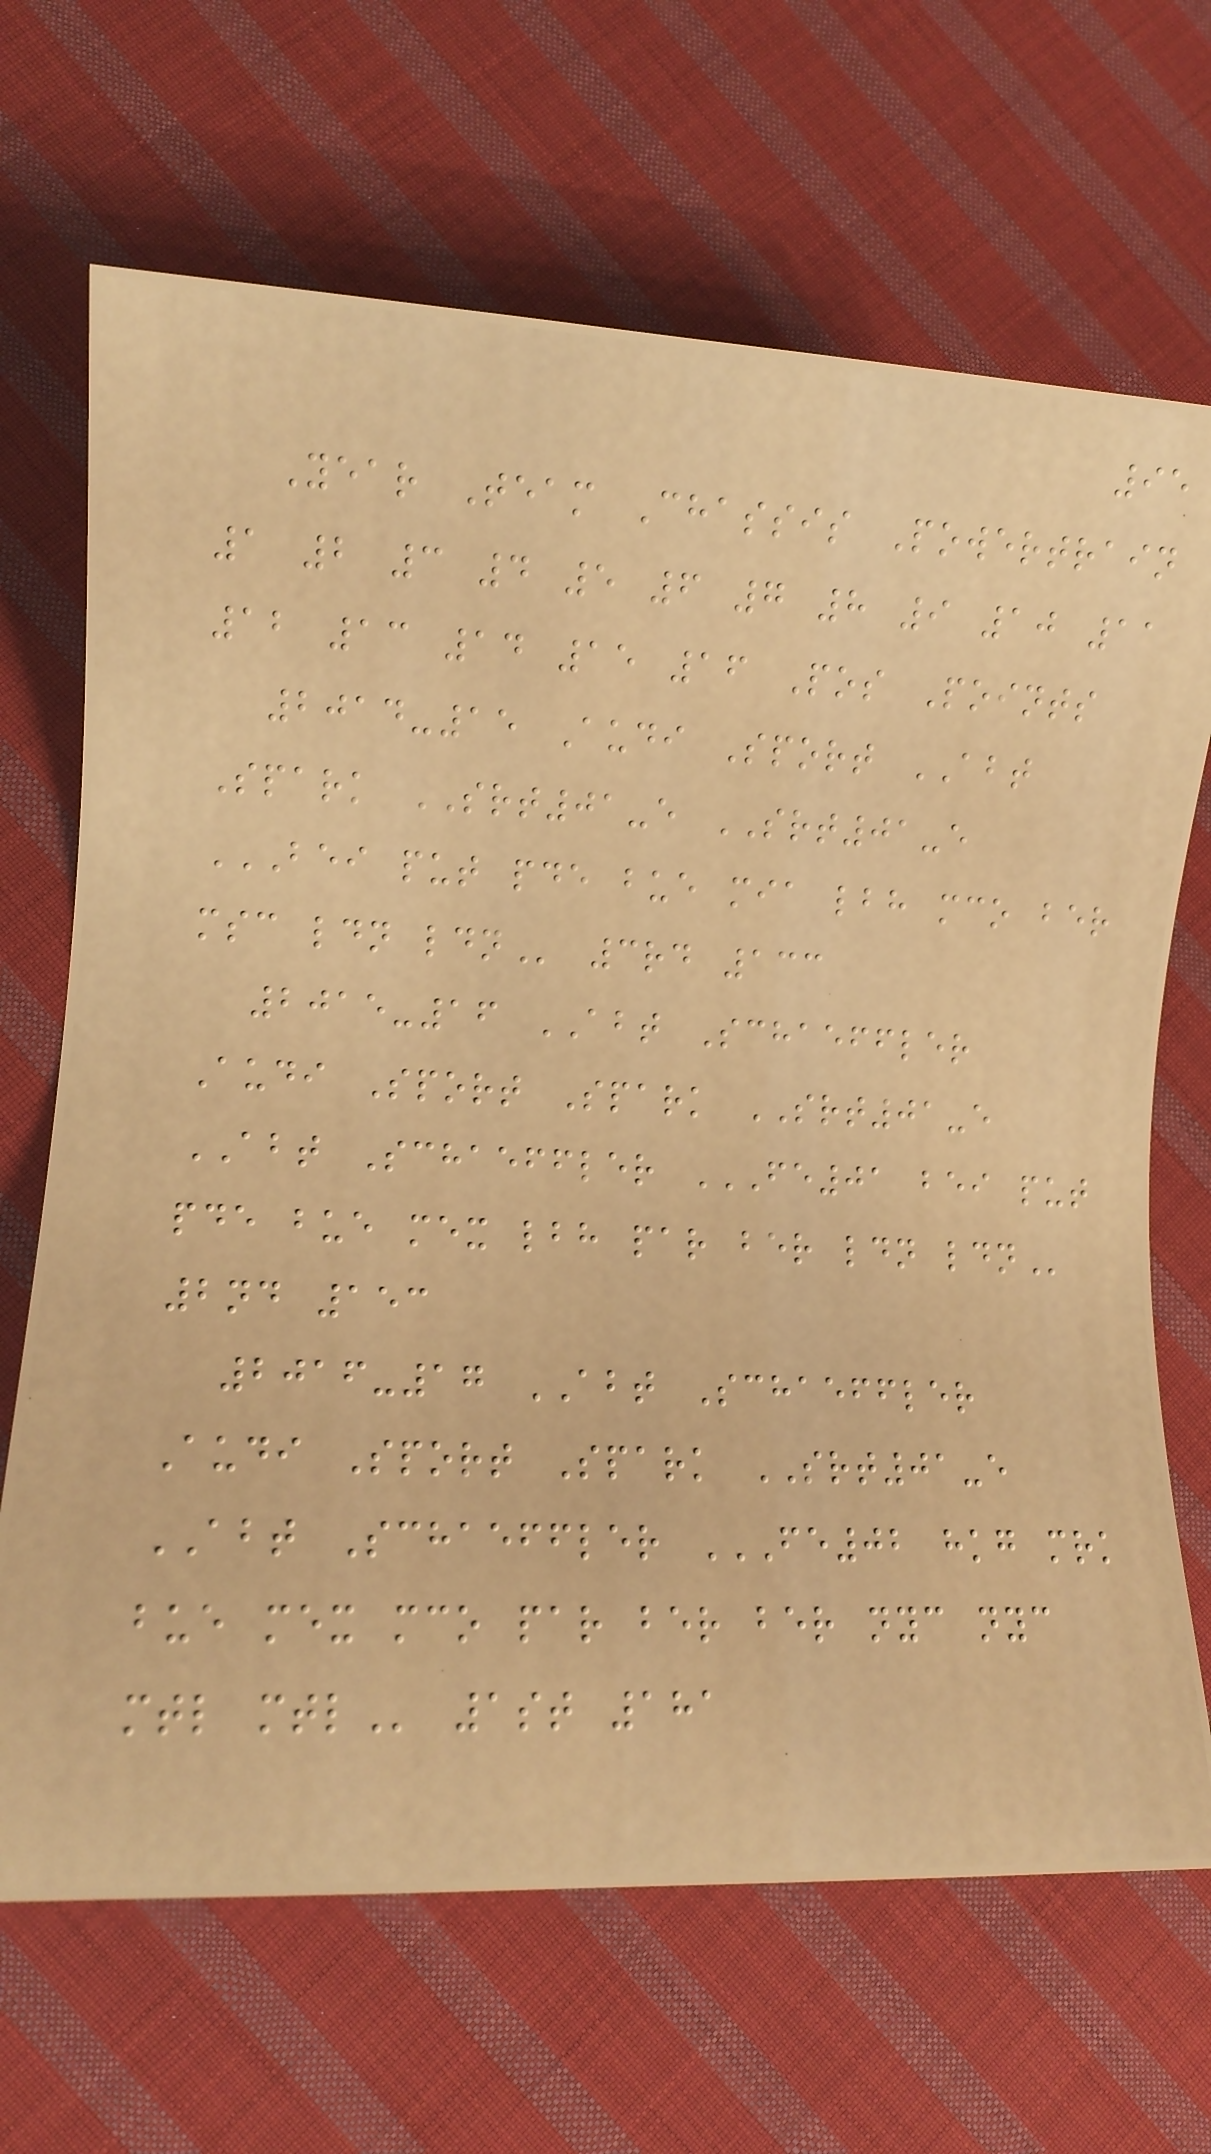95
Year Team Chassis Powertrain
1 2 3 4 5 6 7 8 9 10 11
12 13 14 15 16 Pos Points
2014-15 Audi Sport ABT
Spark SRT01-e SRT01-e
BEI PUT PDE BUE MIA LBH MCO BER
MSC LDN LDN 3rd 133
2015-16 ABT Schaeffler
Audi Sport Spark SRT01-e
ABT Schaeffler FE01 BEI PUT
PDE BUE MEX LBH PAR BER LDN LDN
2nd 153
2016-17 ABT Schaeffler
Audi Sport Spark SRT01-e
ABT Schaeffler FE02 HKG MRK
BUE MEX MCO PAR BER BER NYC NYC
MTL MTL 1st 181
